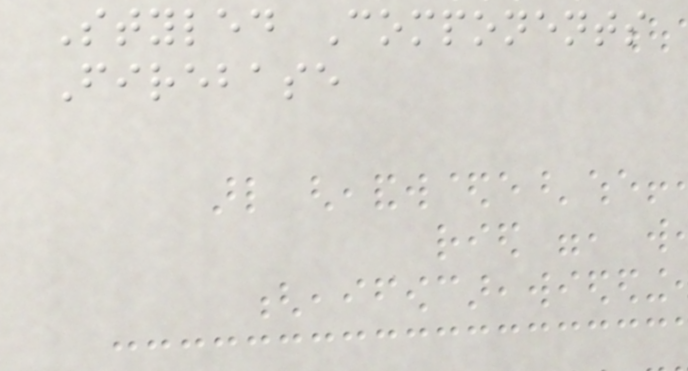Styled Components
Firebase
